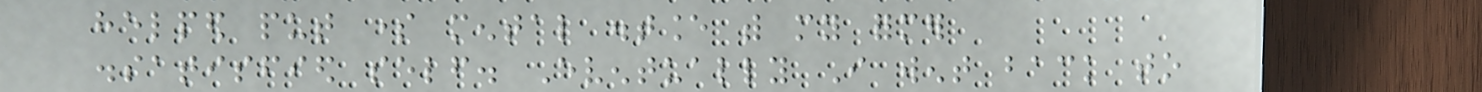helped put some mental distance with my former
dissatisfied self. Eventually I went back to
